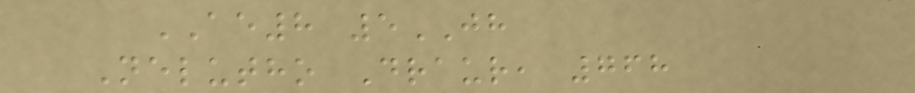AE8 5JH
Nelutho Draur, 768
